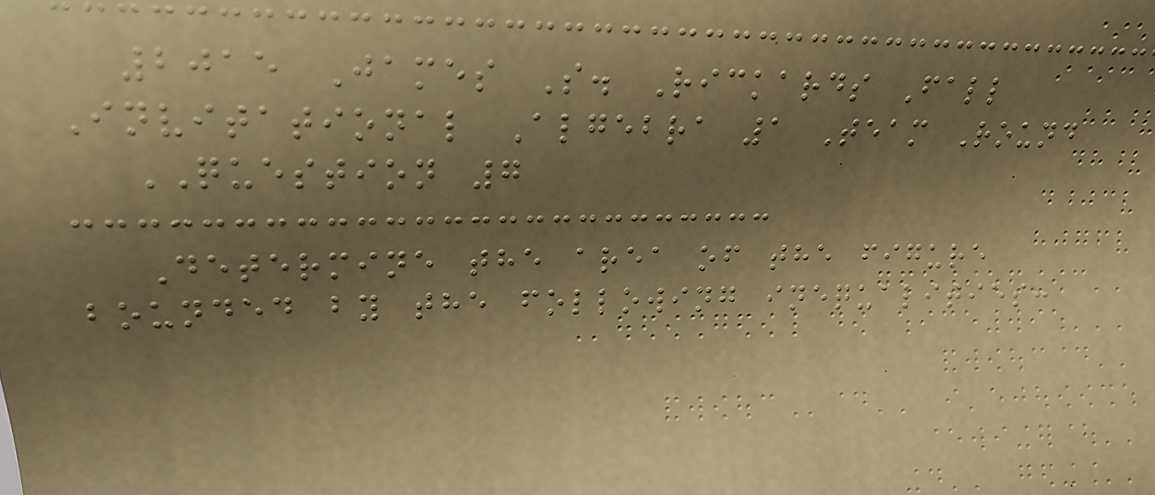2015 James S. Rickards Fall
Invitational Algebra 1 Team Round
QUESTION 7
Determine the area of the figure
bounded by the following inequalities:
